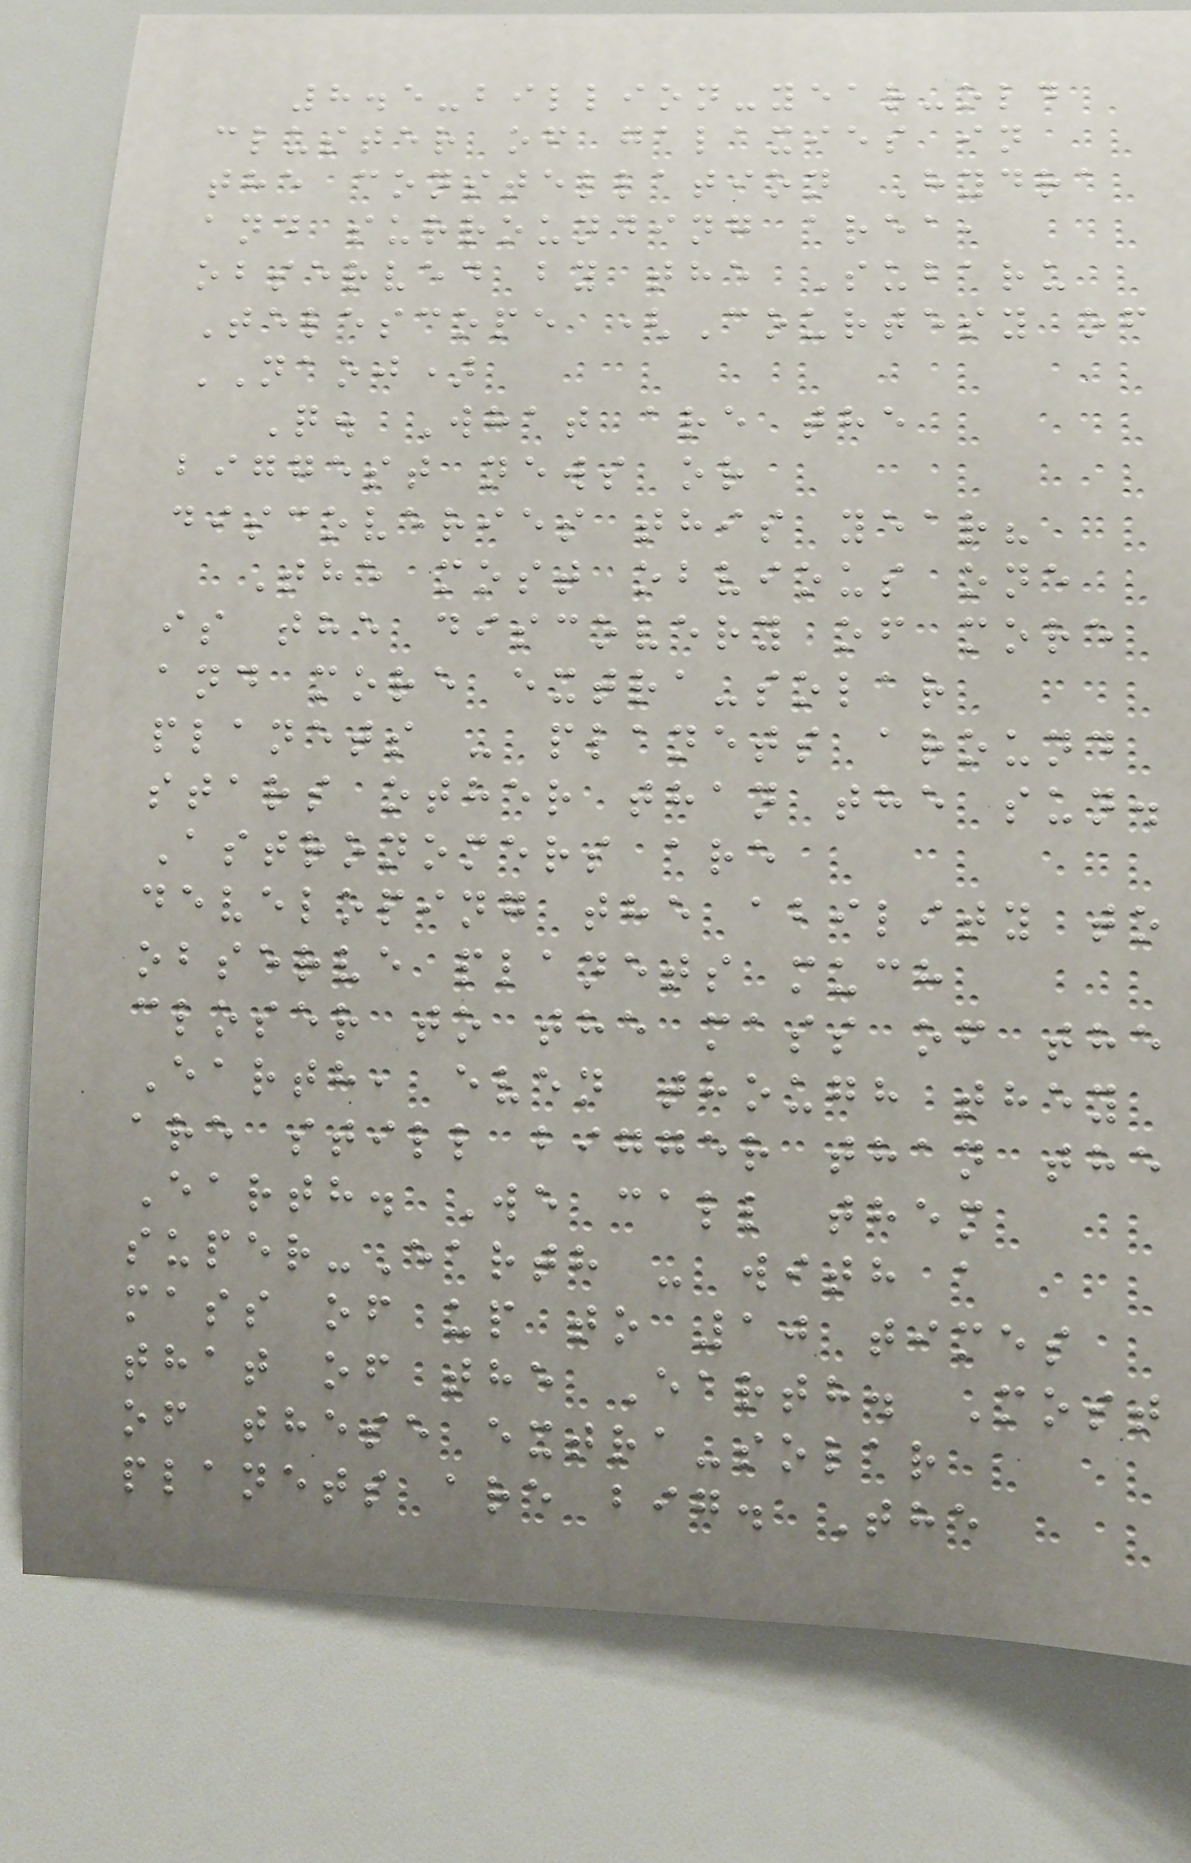8.5-billion-year-old
cluster of galaxies in
the constellation Hydra
and surrounding area,
observed by the Subaru
Telescope (Courtesy of
NAOJ)
Q. What are the
biggest news or
discoveries this year?
The most obvious one
is the discovery of more
and more extra-solar
planets - planets around
stars other than the sun.
Astronomers are
developing the ability to
observe planets much
closer to the mass of the
Earth, even though they
are still bigger than the
Earth. We call them
super-Earth - with a
mass of up to 10 times
that of the Earth. Most
of these extra-solar
planets are big. The
